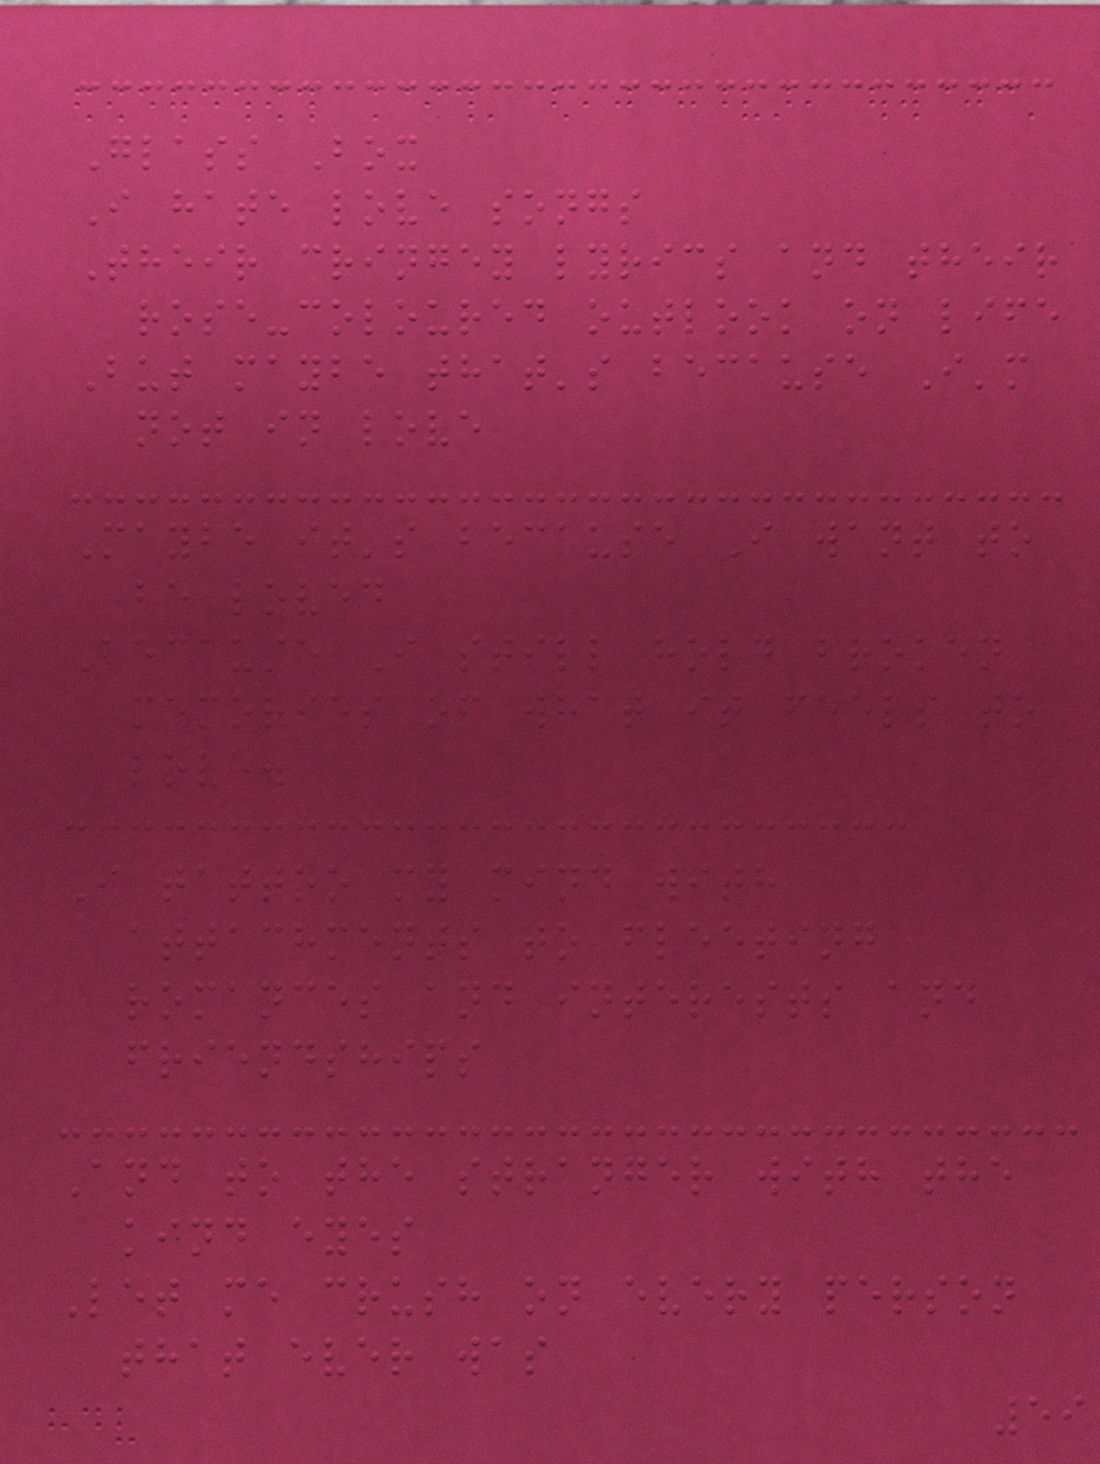Glass Box
I hate love songs
Their cringey lyrics and their
rose-coloured outlook on life
But maybe that's because I'm
not in love
Maybe it's because I want to
be loved
Because I still hold broken
memories of what it feels to
love.
I tattoo my mind with
attachments to fleeting
romances and interests and
friendships
And to the stranger with the
kind eyes
Let me crush on every person
that ever was
59
